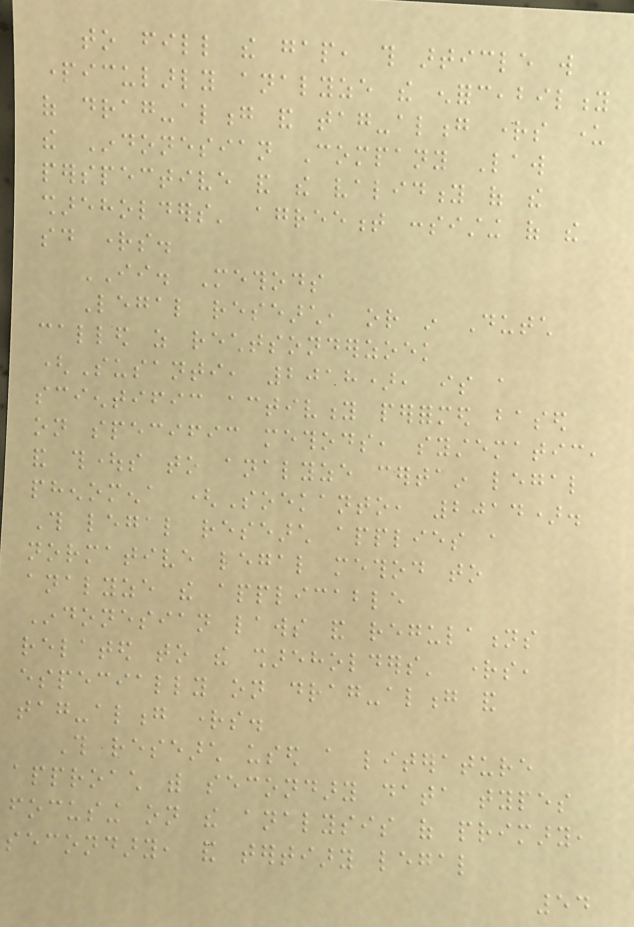to fill the gap, this article will
particularly analyze the enforceability
of drag-along and tag-along rights under
the Indonesian Company Law
perspective and the validity of the
shareholders' agreement consisting of the
said rights.
II. Methods
Legal research, or in Dutch
called as rechtsonderzoek
(Susanti, 2018), is a
scientific activity performed based
on specific methods, systematic,
and thoughts to analyze certain legal
phenomena (Soekanto, 2014).
This legal research applies a
normative legal method to
analyze the applicable
Indonesian laws and regulations
related to the shareholders' rights,
especially on drag-along and
tag-along rights.
This research used a literature
approach with secondary data types
focusing on the analysis of primary,
secondary, and tertiary legal
54
